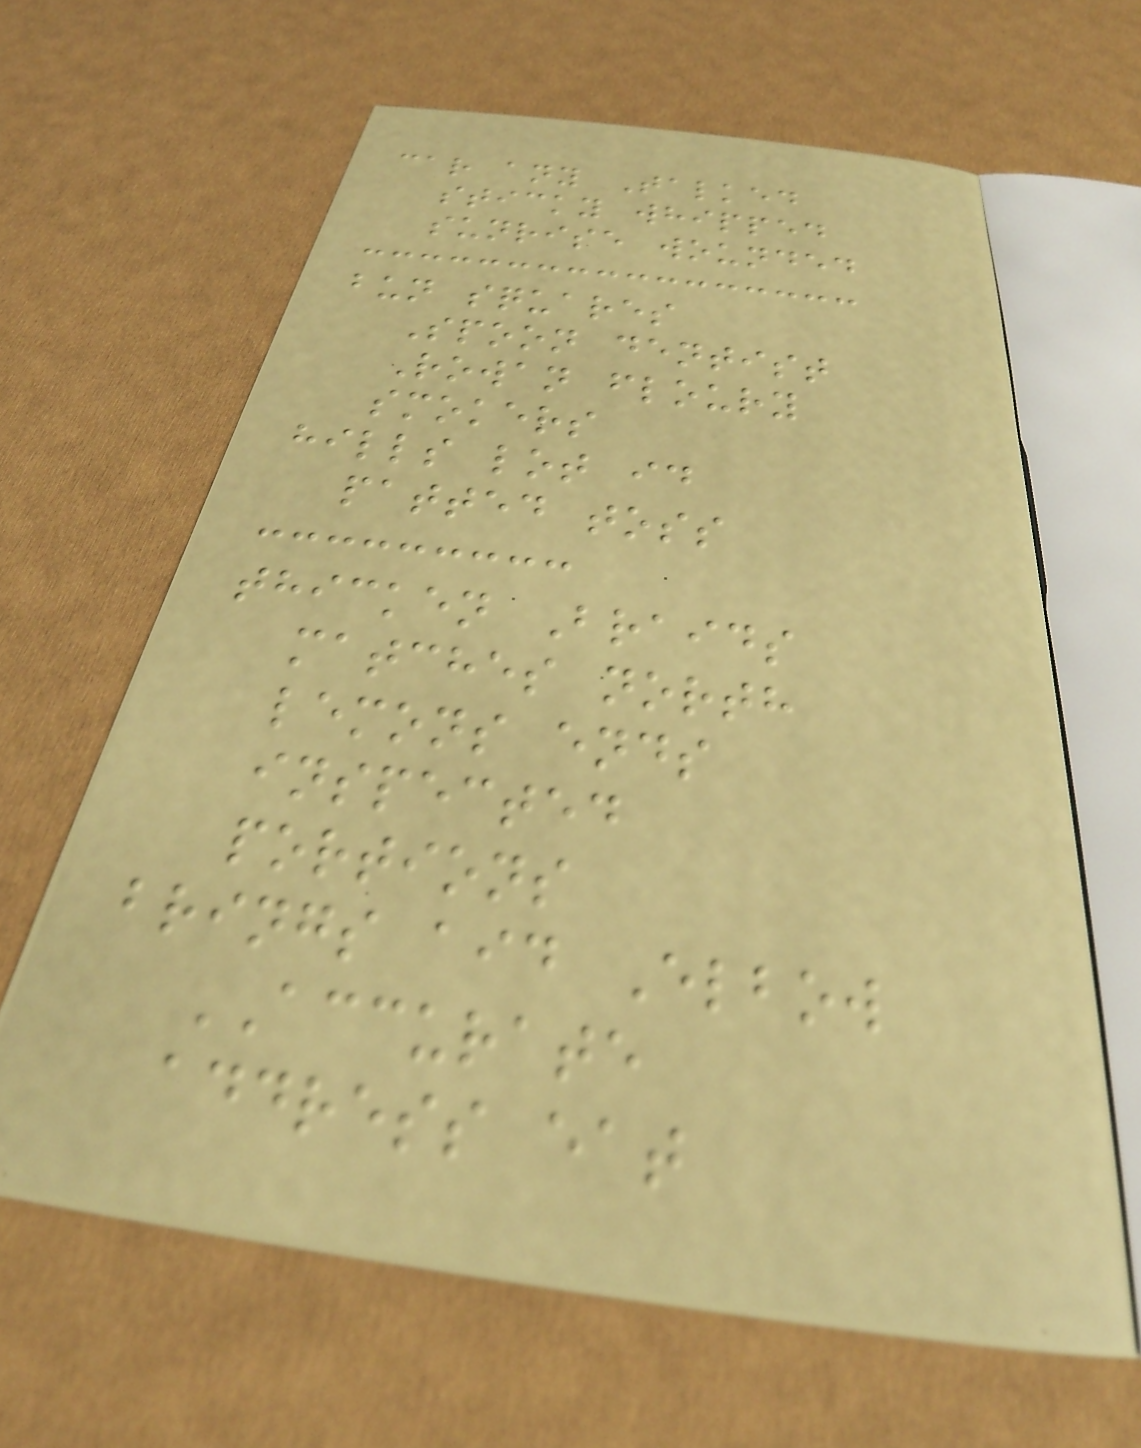car any Talked
sticky whipped
sunrise wounded
bun squares
Spoon dentist
Rowan floury
smokers
hills lot id
patted toss
thicken Braids
matches north
lemons ends
inspected
portions
brings aid Elbow
ACCURATE
address eat
